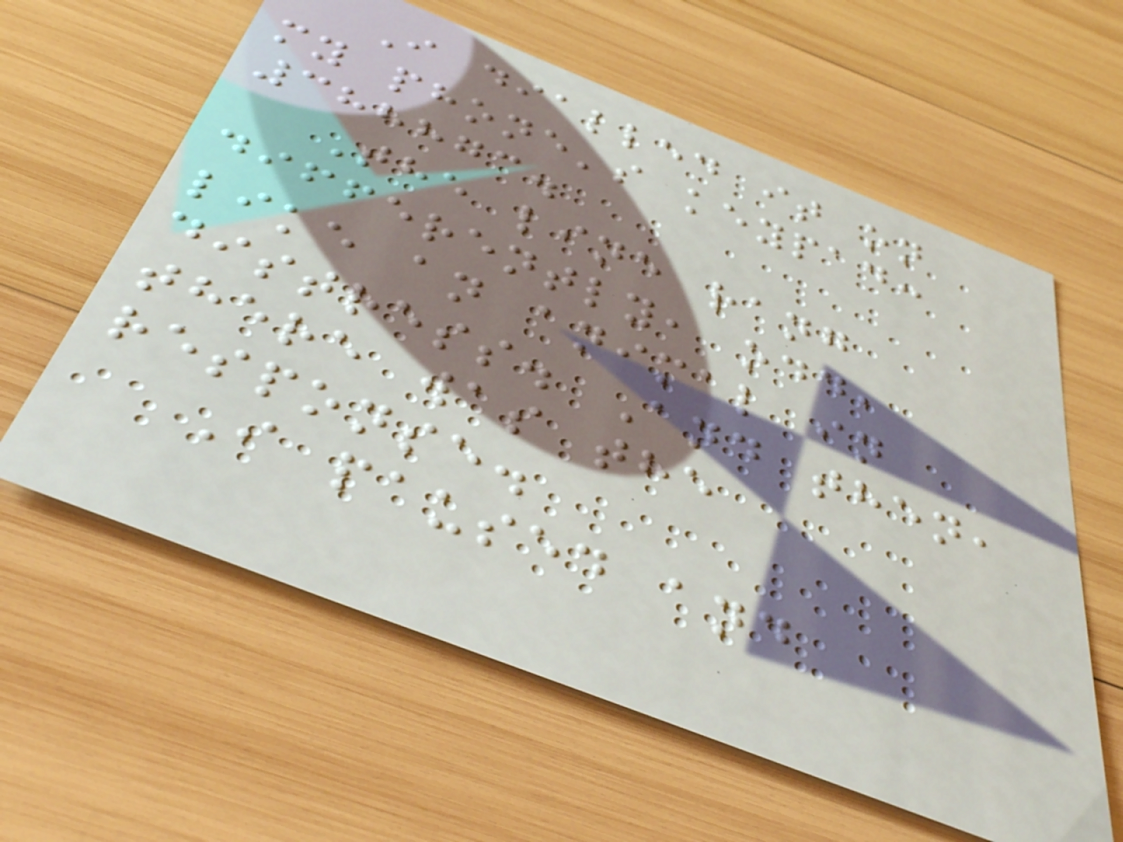I dialled it on
my phone's keypad:
388873.
The line rang
differently, odd,
like an animal in
distress. And then,
there was the
response.
I paused and
